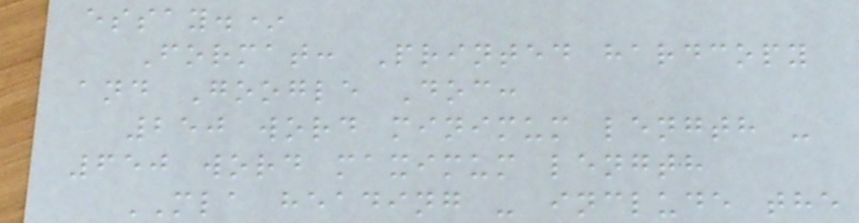essay.*
Format: Printed hardcopy
and Google Doc:
250 word minimum length -
650 word maximum length
MLA heading - include the
